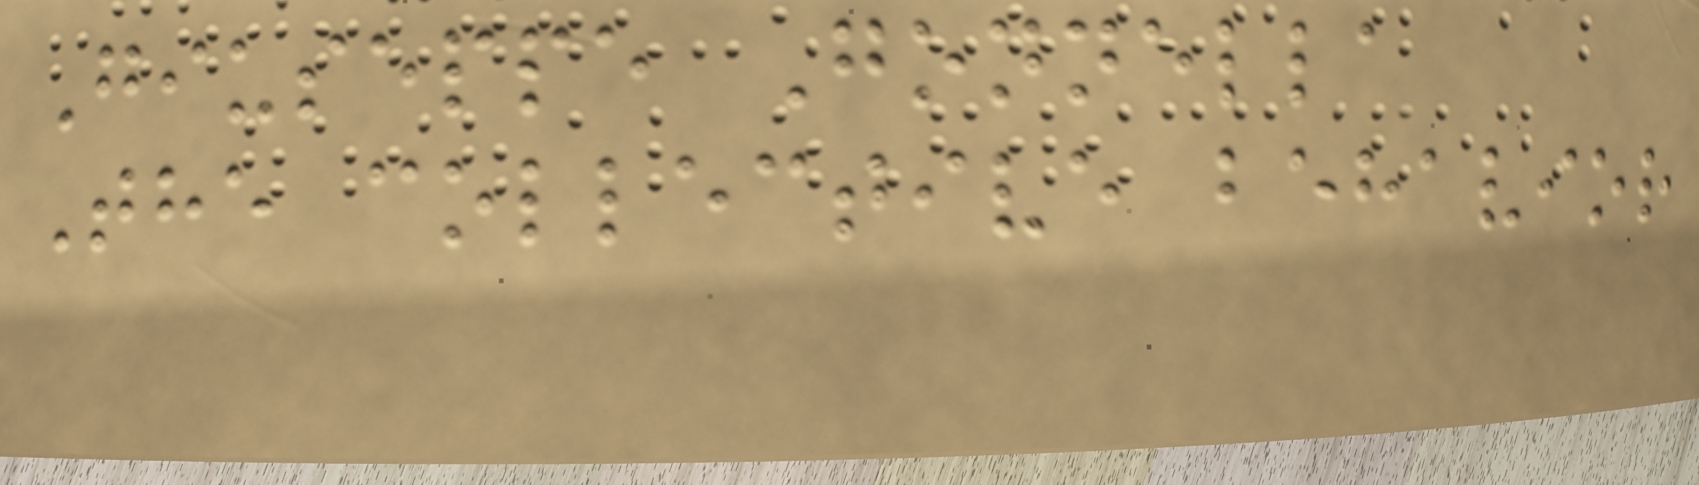Giuseppe Gonnella
The collective behavior
